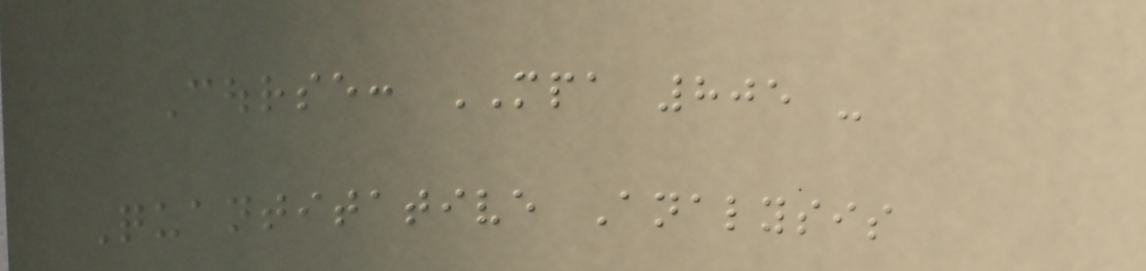Course: MPA 805 -
Quantitative Analysis
